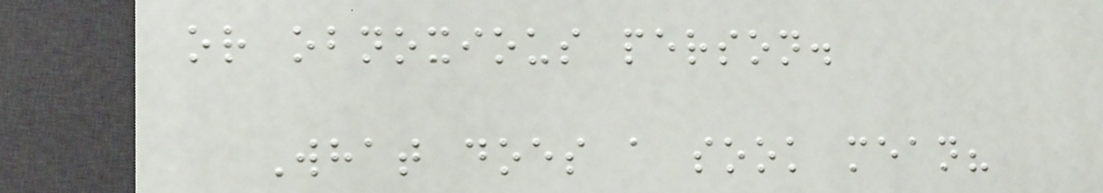or obnoxious person.
What does a sook mean?
